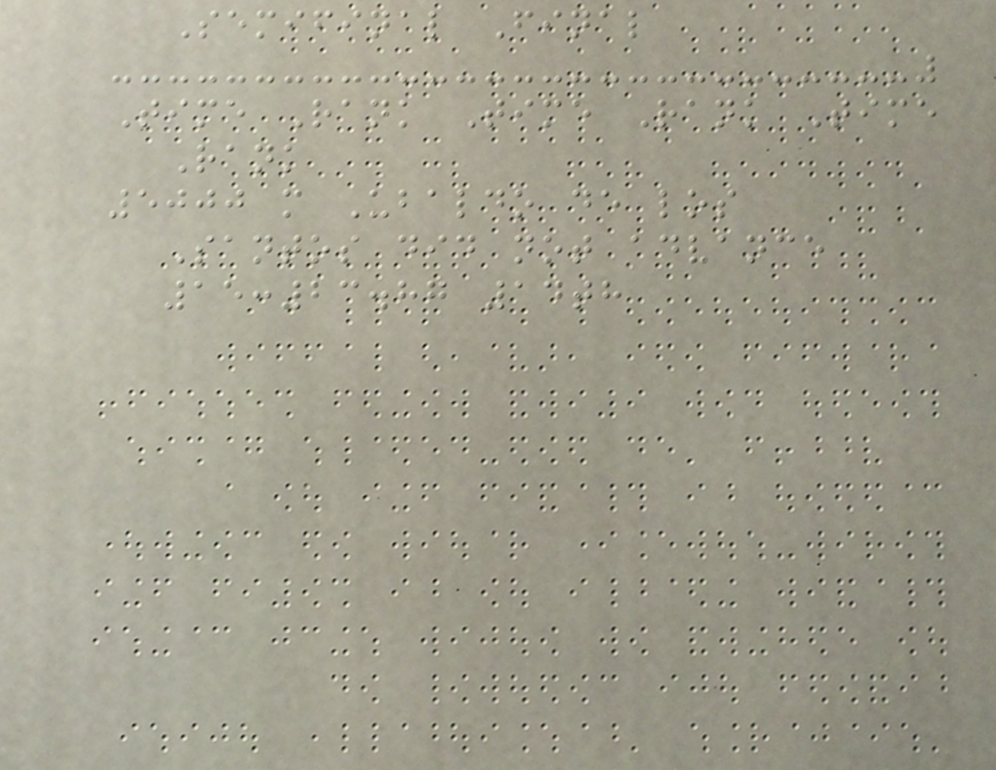Semifinal Final
Time Rank Time Rank Time
Rank
5000 m Ubaldo de los
Santos did not advance
15:23.87 14th
